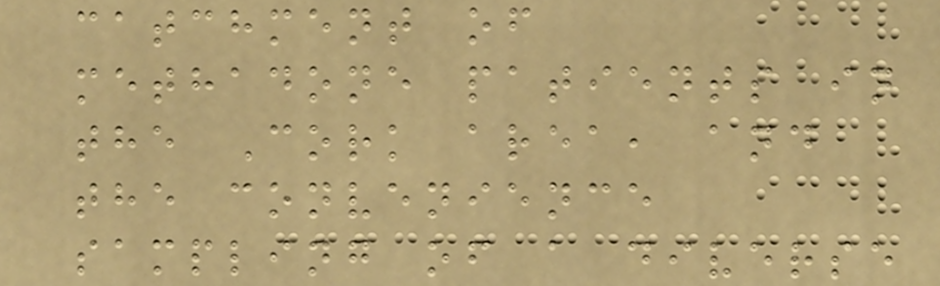catchment of
methadone patients in
the Cork area, and
the convenience
sampling of a diverse
